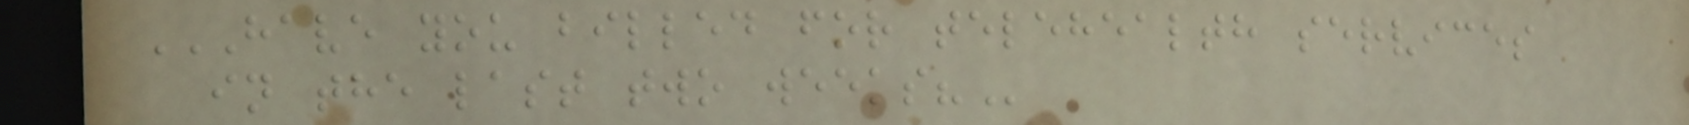HAVE YOU BILLED FOR TELEHEALTH SERVICES
IN THE LAST TWO WEEKS?
